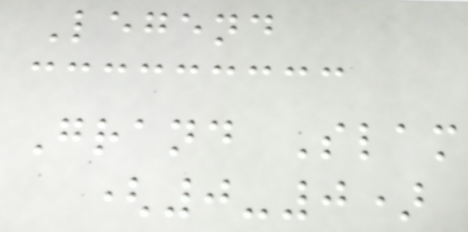Legend
Grand Slam
(0-0)
